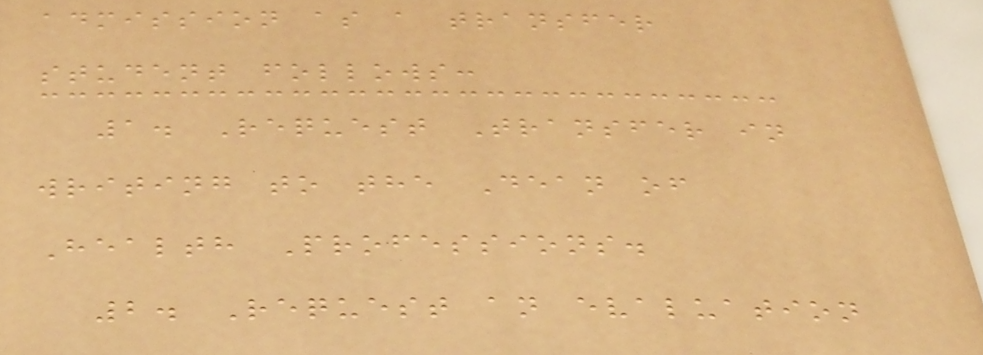admission as a transfer
student follows:
1. Request Transfer in
writing to the Dean of
Health Professions.
2. Request an evaluation
